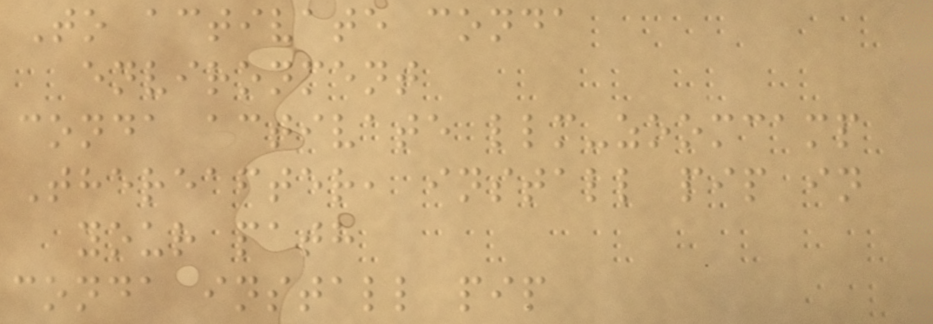To activate conda
environment
conda activate llm-zoomcamp
Thereafter, install pip in
your path
conda install pip
